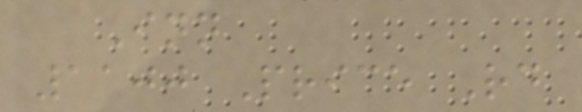Inn
1100 Price Rd
